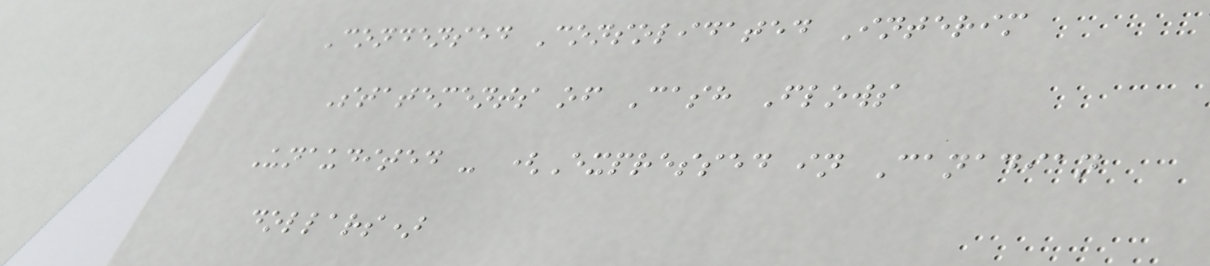Condensed Consolidated Interim
Statements of Cash Flows
Unaudited - (Expressed in Canadian
dollars)
